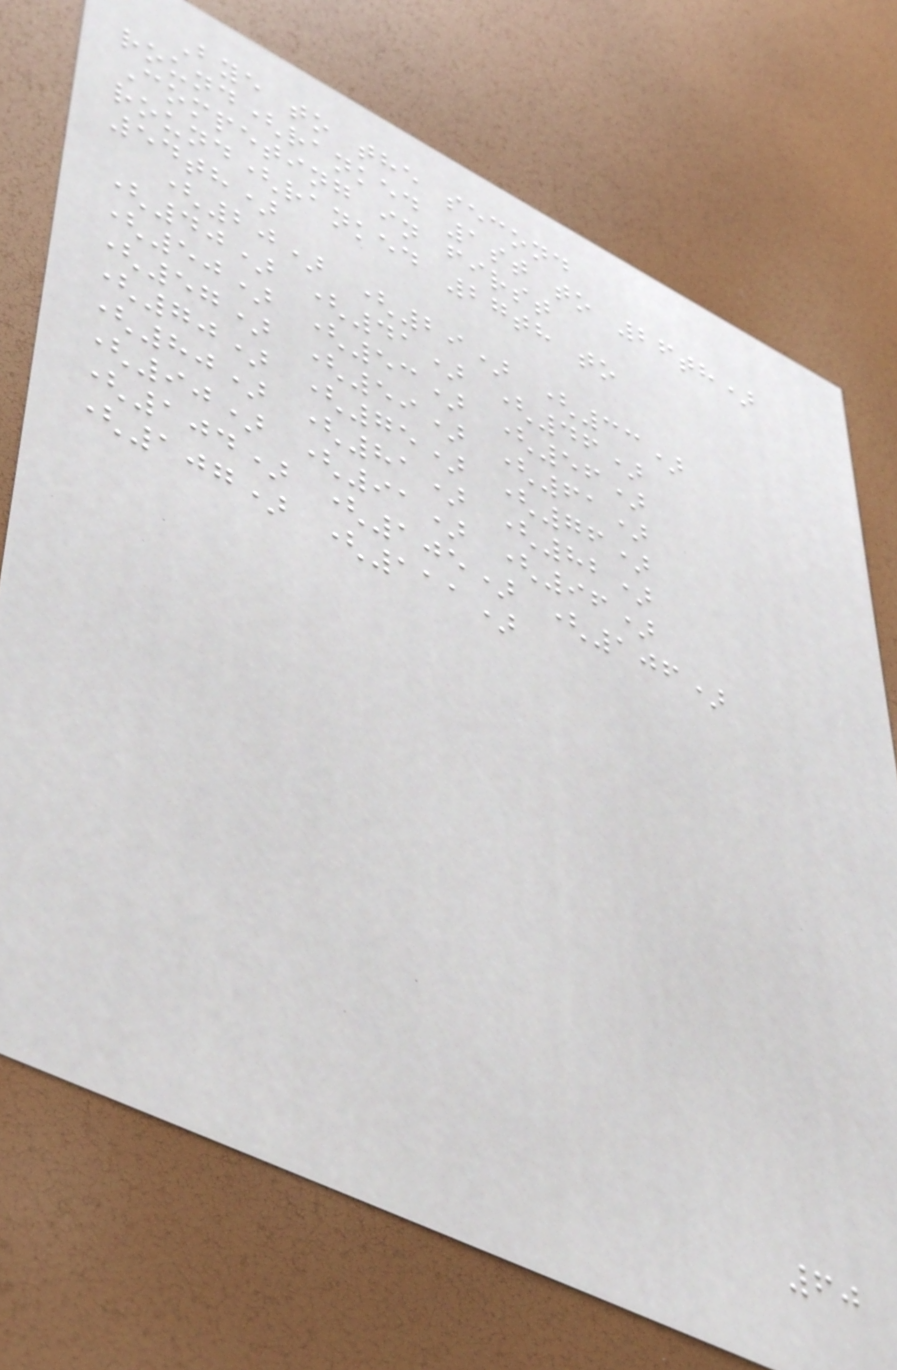Bye to the second
round(ranked 1st to 26th)
Competing in first
round(ranked 27th to
54th)
(20) (29) (33)
(40) (41) (46)
(50) (53) (56)
(57) (59) (61)
(70) (75) (76)
(80) (81) (82)
(90) (91) (96)
(104) (105) (106)
(107) (111)
60
